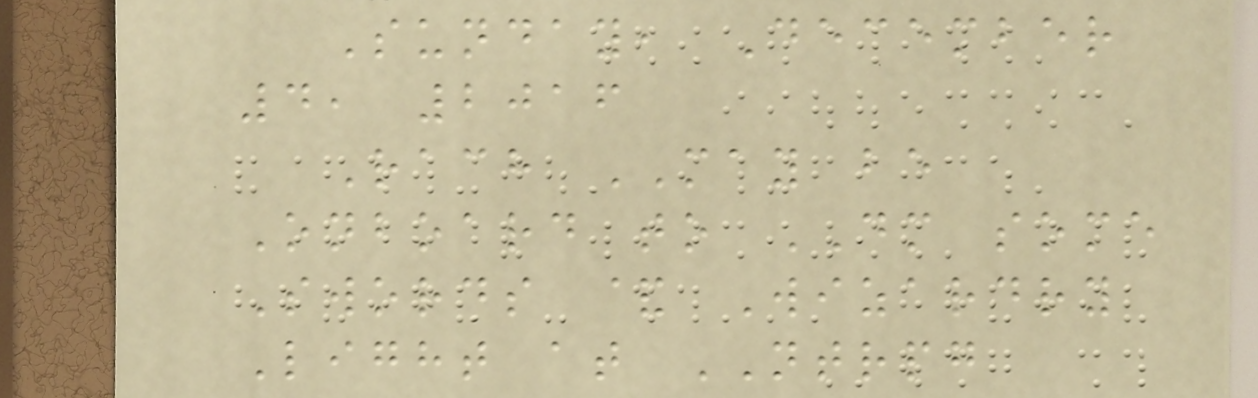Sunday, December
4, 2016
Rach MAY be
Onboard to DM some
Swords & Wizardry
Light at NTRPG
